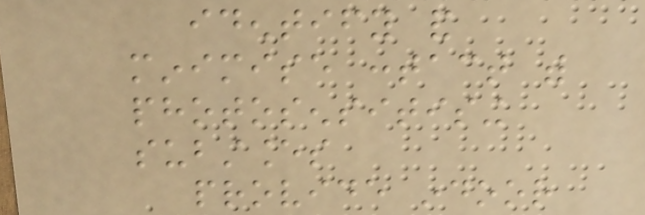identify and
minimise contact with
photosensitising
substances
provide indoor
